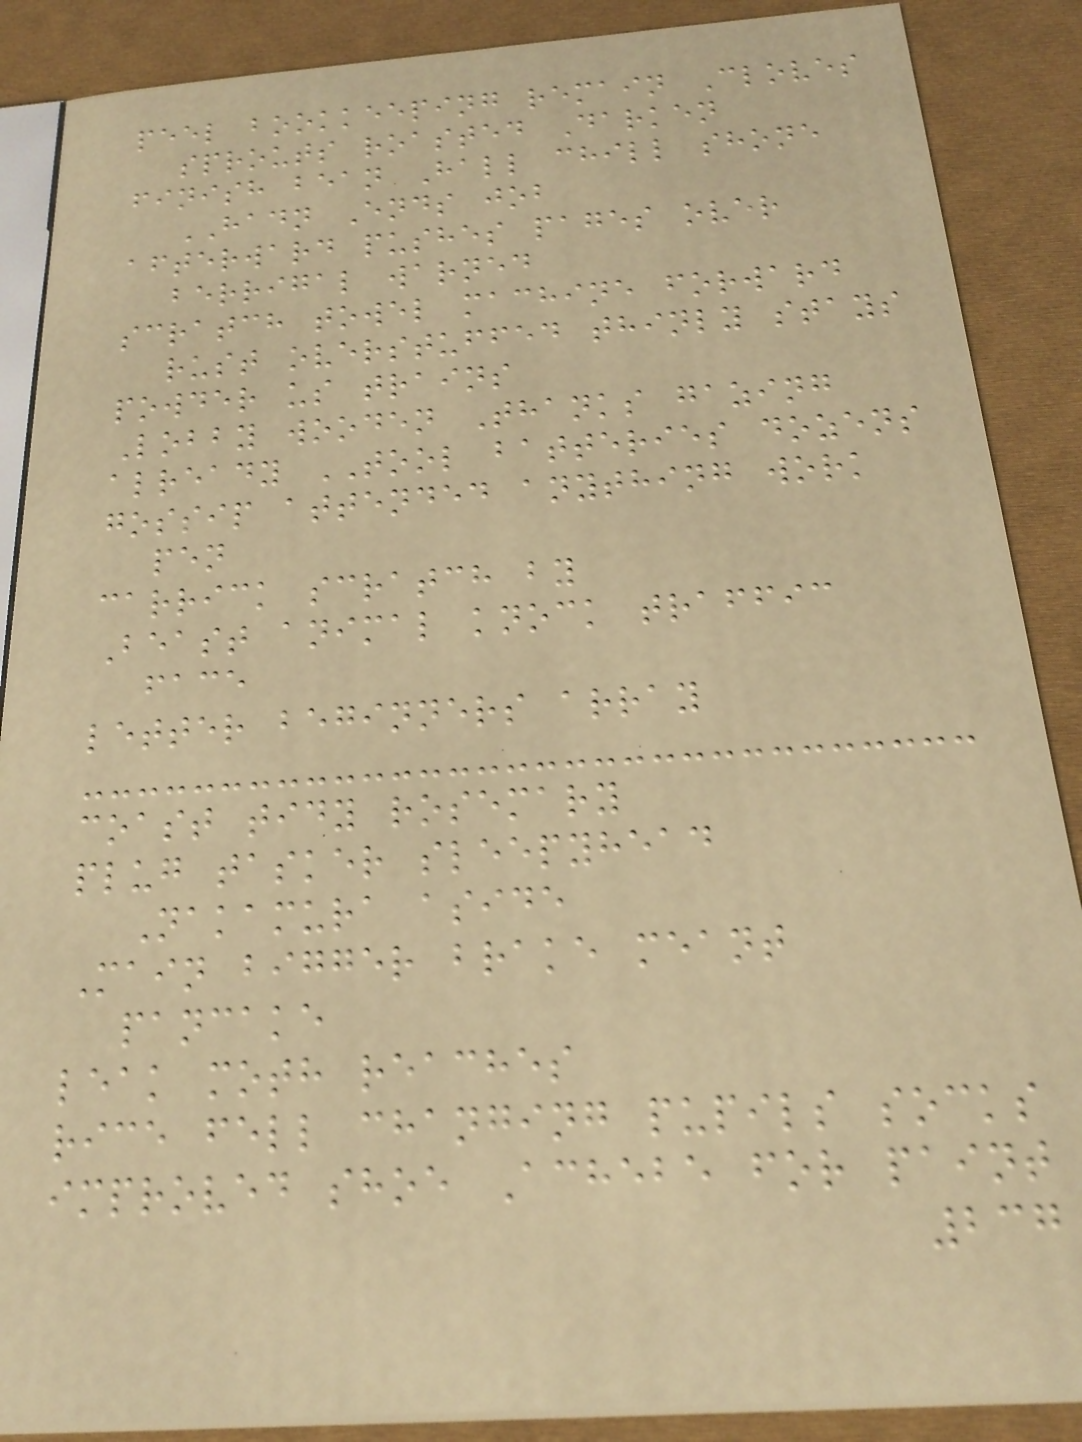peel bookkeeping remain Cloves
sprouts roasted Darken
finish bean Hall chill shone
HADN Ends job
afterward pushes pages over
berrigal warned
scratch towel machine forward
rust overstuffed thinly stays
powder us trains
Lobby wooden Thanks gazing
already TOOL batteries dozens
gossip attended anything work
pen
carrick scratch by
Beast animal knock traffic
face
letter beginners array
coast tidy rosemary
plug tasker sleepyhead
Nakamura aside
Main bigger brake meant
pancake
leak moth reaches
rice fell changing pupils socks
improved shoe Achebe for paint
237
